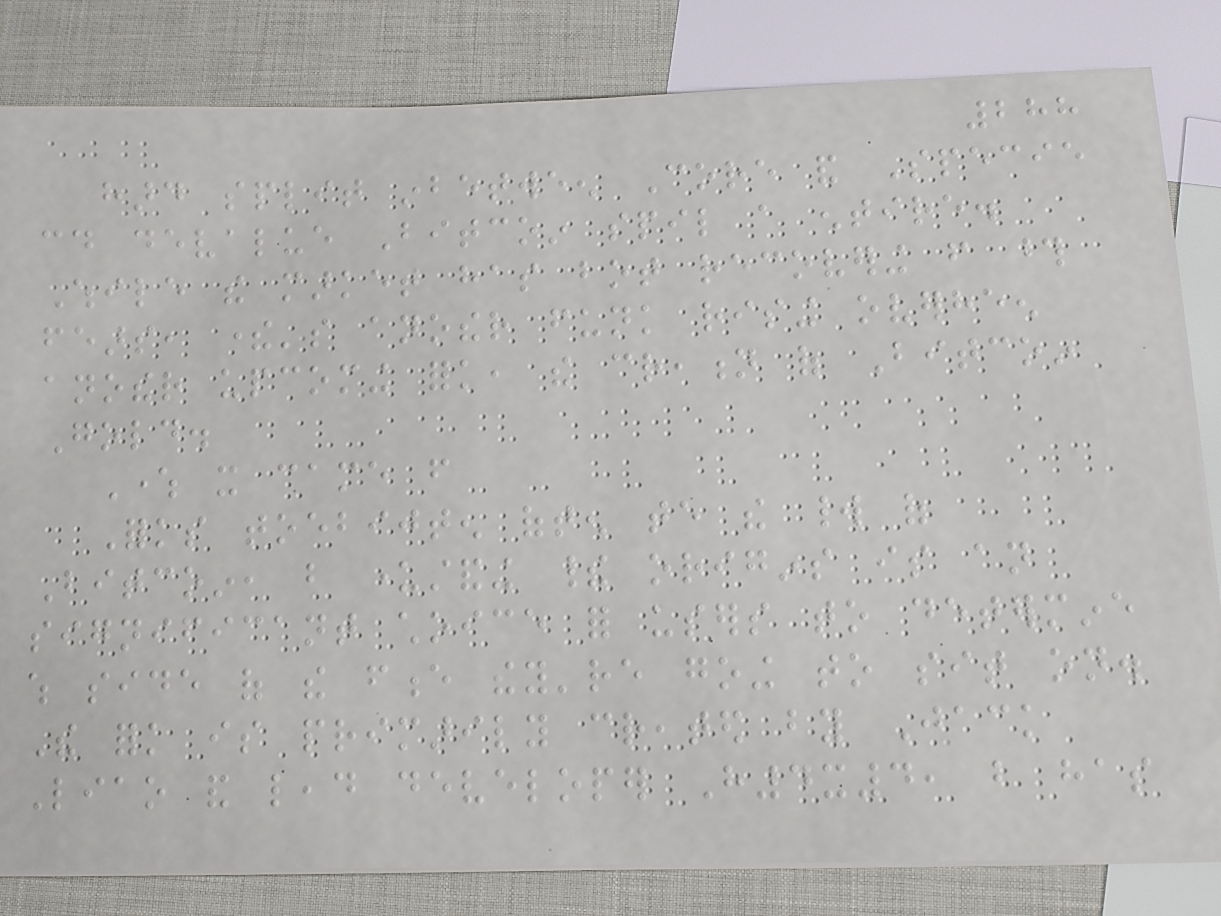288
hard split inbetween Core and Specie
could devalue Bitcoin spil a entire.
While the market has bot recovering from those
fears, there's another funk rising overheen
another upcoming fork, the creation of Bitcoin
Gold.
Where it came from
Forks toebijten often te the world of
Bitcoin, but understanding their origins is an
significant choice for users to determine
which side of the fence they're going to sit on.
The fork is primarily created by Jack
Liao and lead developer H4x4, but has
